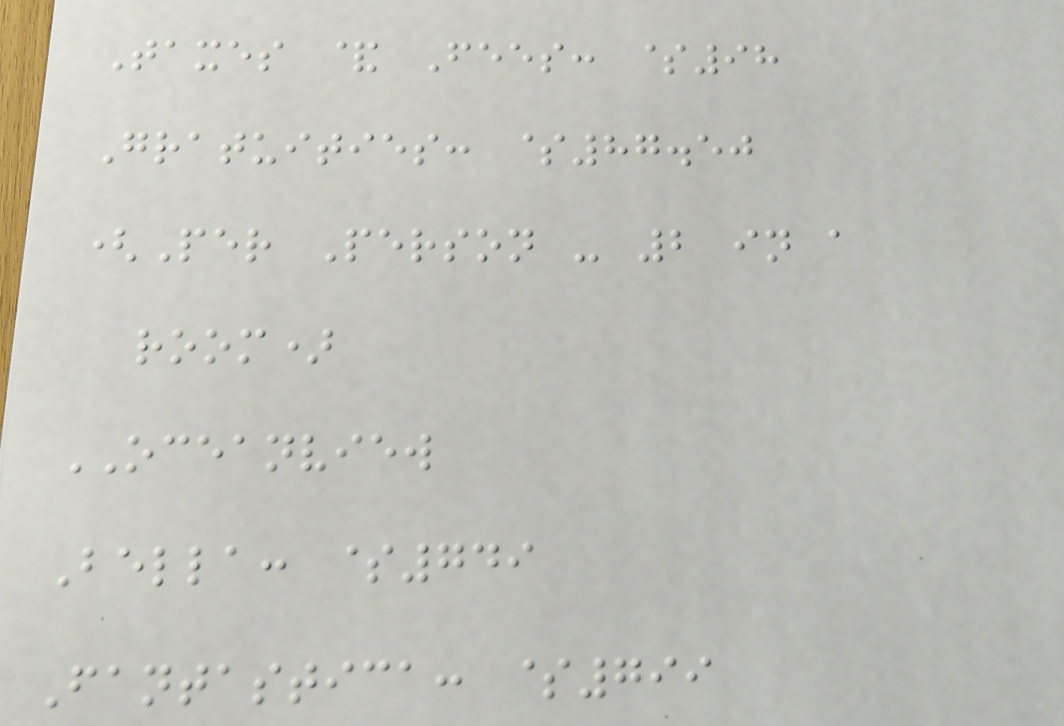Taxes & Fees: $98
Gratuities: $87.50
(Per Person - 2 in a
room)
OCEANVIEW
Bella: $749
Fantastica: $799
